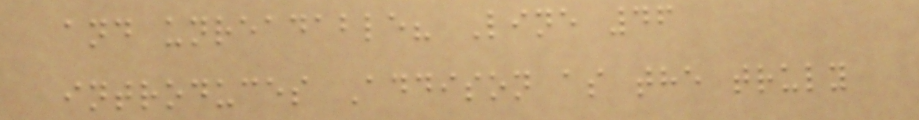and unreadable? Line 46
introduces Addison as the truly
